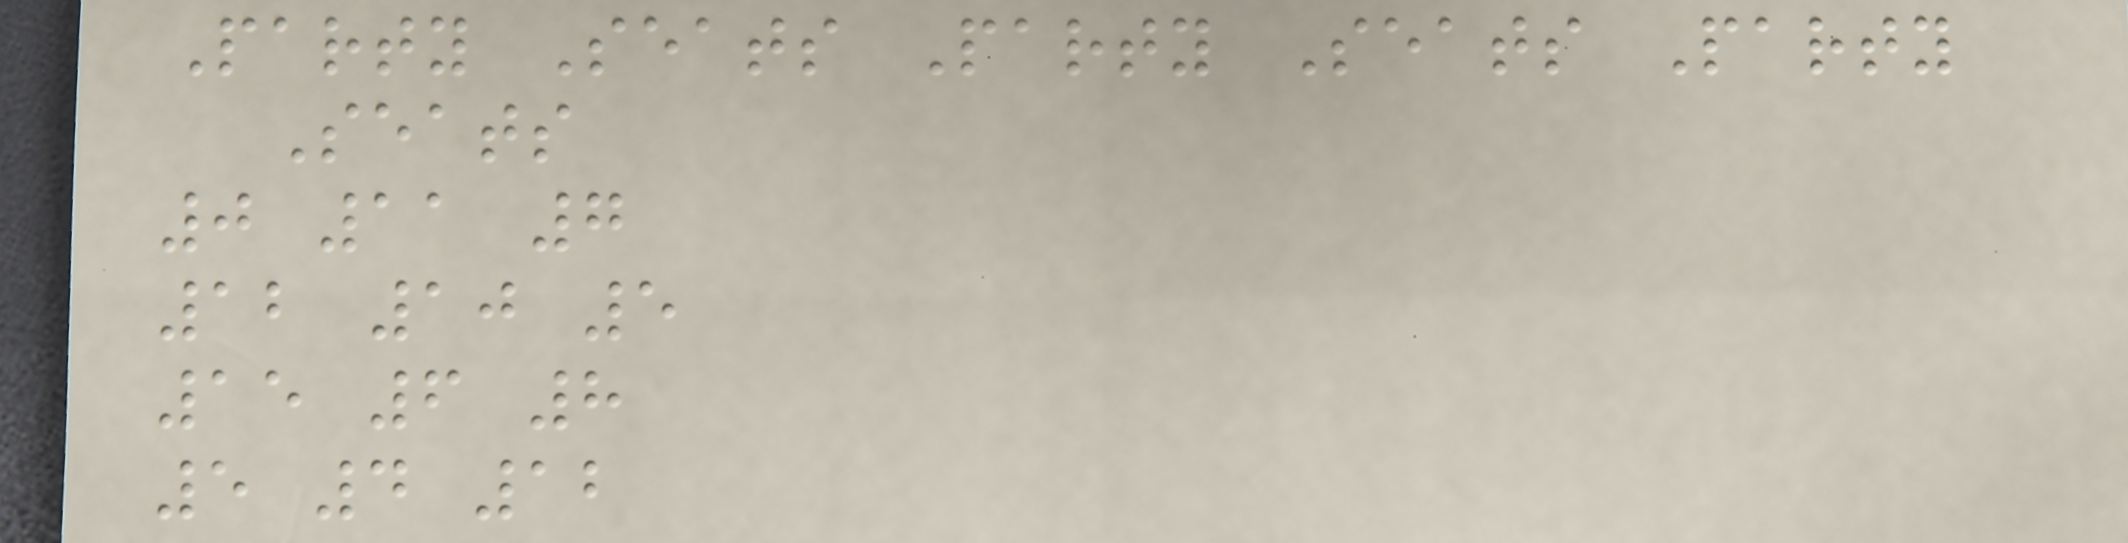Party Seats Party Seats Party
Seats
0 11 7
12 10 5
15 6 8
5 4 12
